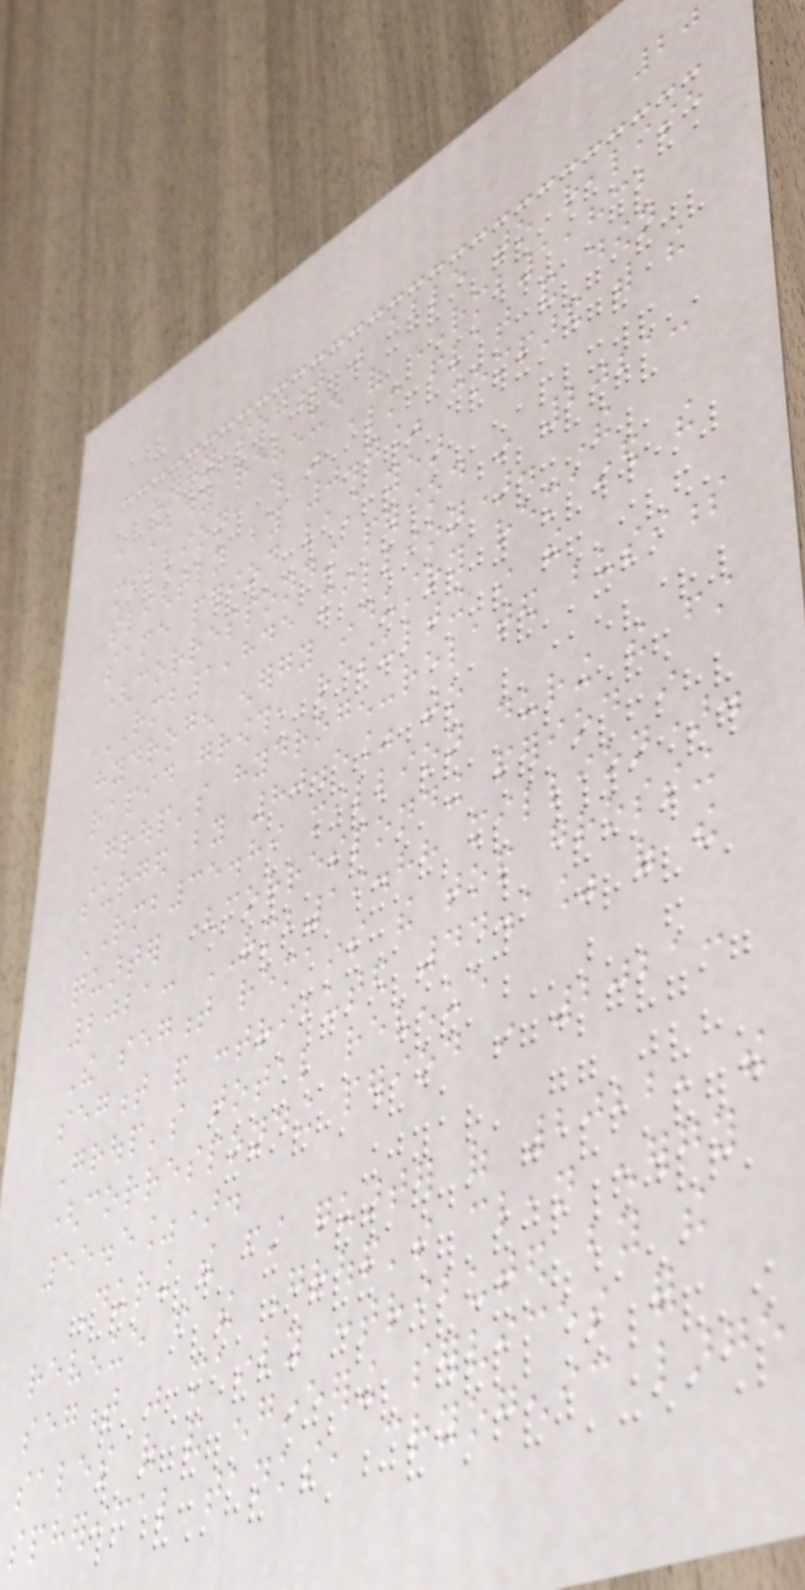20
energy segment was able to realise
a steady revenue of RMB1,832
million, which was almost flat and down
slightly by 0.7% compared with the
same period last year
(corresponding period in 2021:
RMB1,845 million). The
hydrogen energy industry remained the
rapid growth, resulting in the
Group's hydrogen-related business
surged by 80.5% to
RMB35.89 million during the first
quarter (corresponding period in
2021: RMB19.88 million).
The segment remains the top grossing
segment and contributed 44.1% of the
Group's total revenue
(corresponding period in 2021:
55.5%).
During the first quarter of 2022, the
revenue from the Group's clean energy
segment was mainly contributed by the
sales of and engineering services for
spherical tanks, cryogenic large
